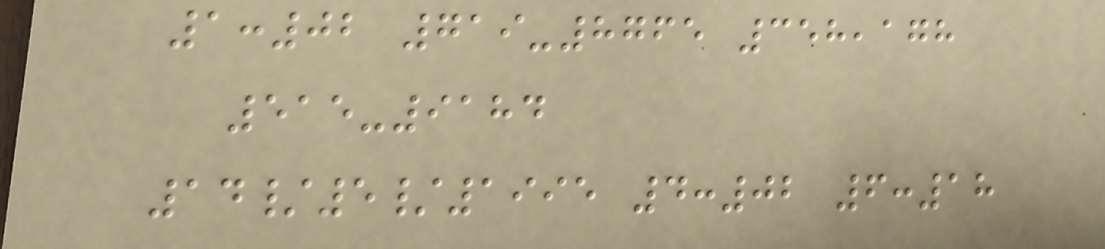1:02 719-8765 358,178
515-9184
14/5/1995 4:02 6:18
